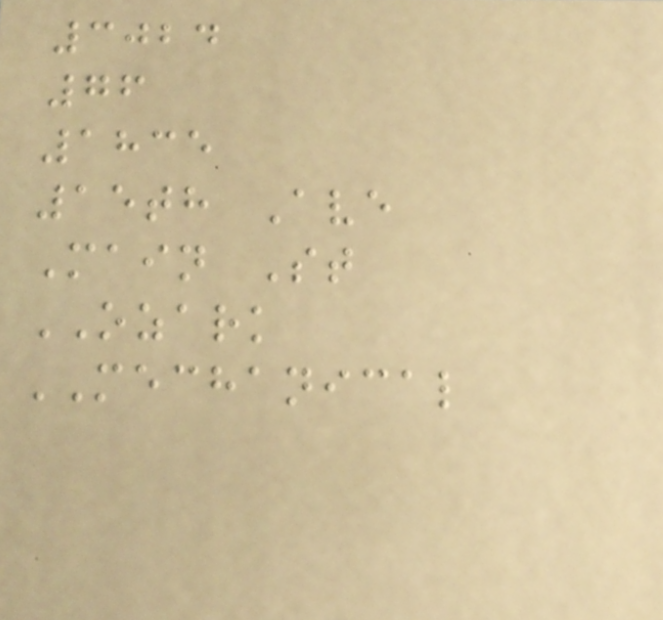3024
76
1835
15th Ave
Main St
OZARK
MECHANICAL
